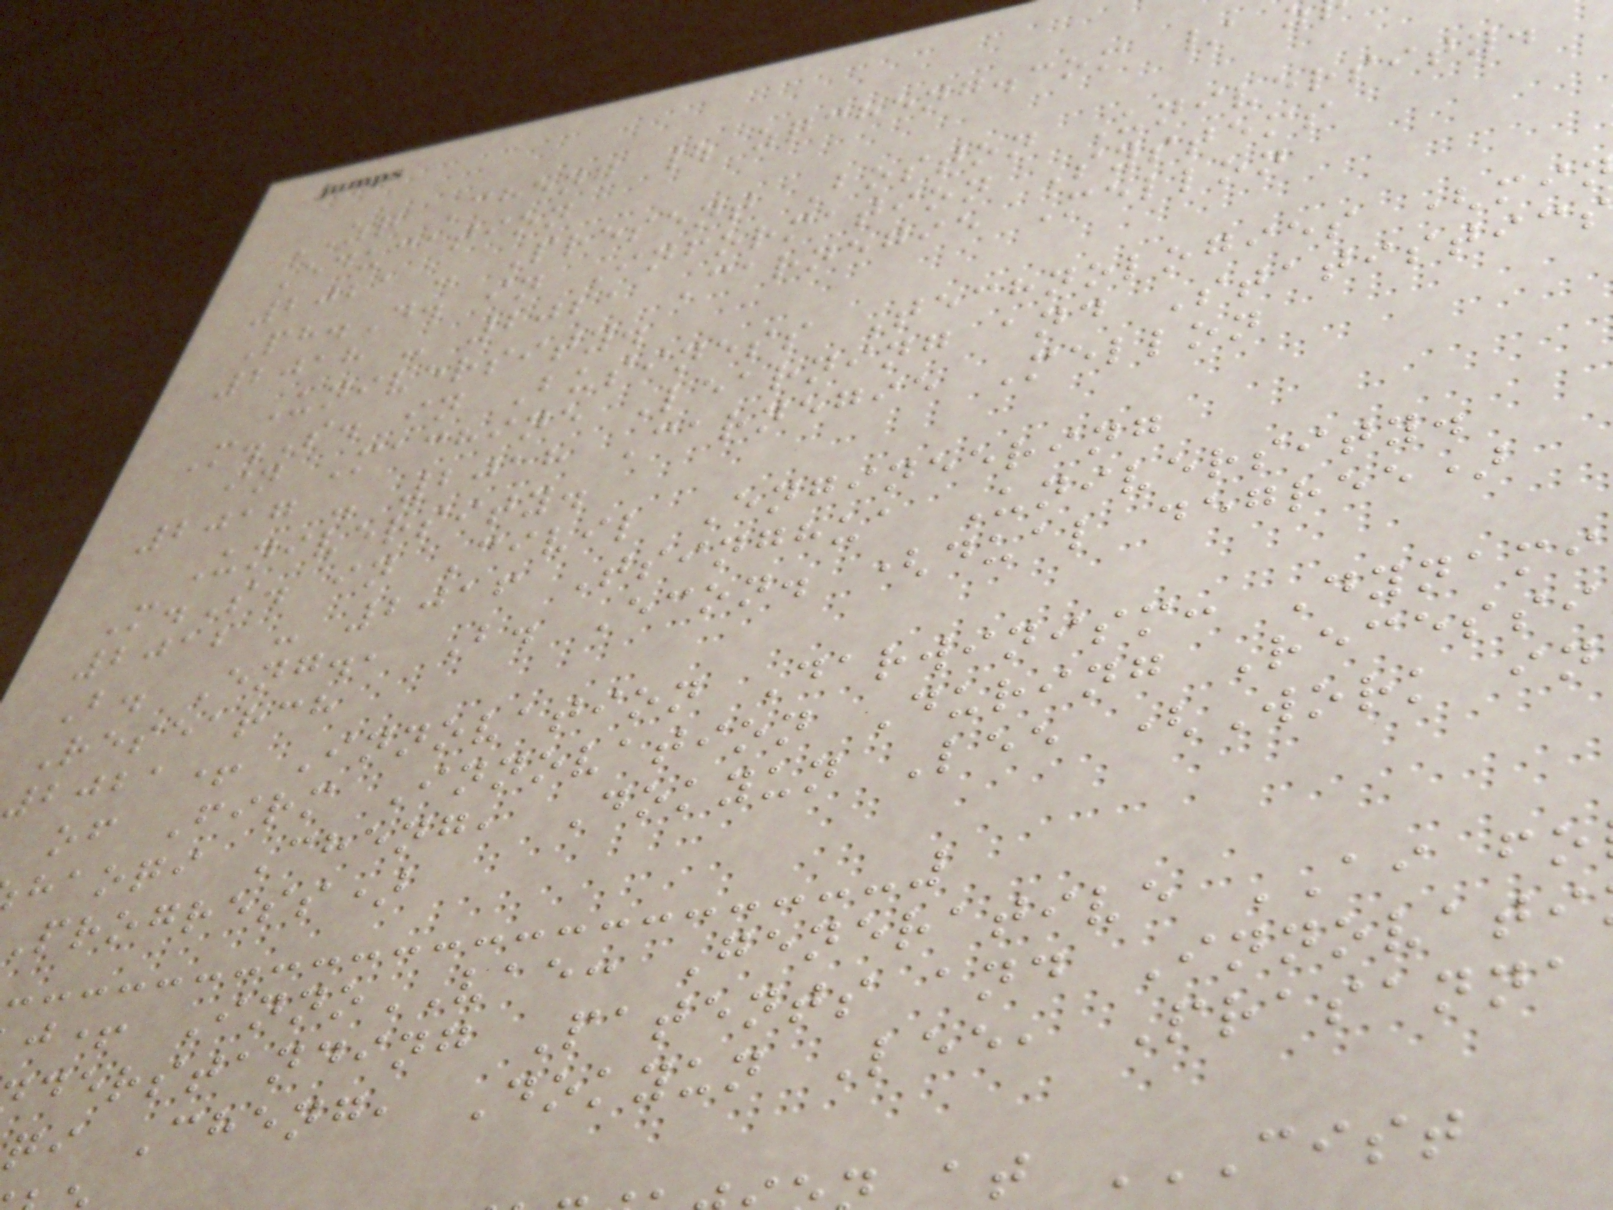ZQ Cheng | zqcheng.com /
Education
2021 - Present Boston University.
Ph.D. in Information Systems
2018 - 2021 Carnegie Mellon
University.
M.S. in Business Technologies (mi
in Machine Learning and Statistics
2017 - 2018 Carnegie Mellon
University.
M.S. in Civil Engineering
2012 - 2016 Tsinghua University.
B. Eng., B. Econ. (dual degree)
Research
2021+ Innovation Darwinism: Dynami
of Firm Innovation During Recessi
haoqi Cheng, Dokyun Lee (Work in
progress)
j+ InnoVAE: Generative AI fo
derstanding Patents and Innovati
qi Cheng, Dokyun Lee, Prasanna
